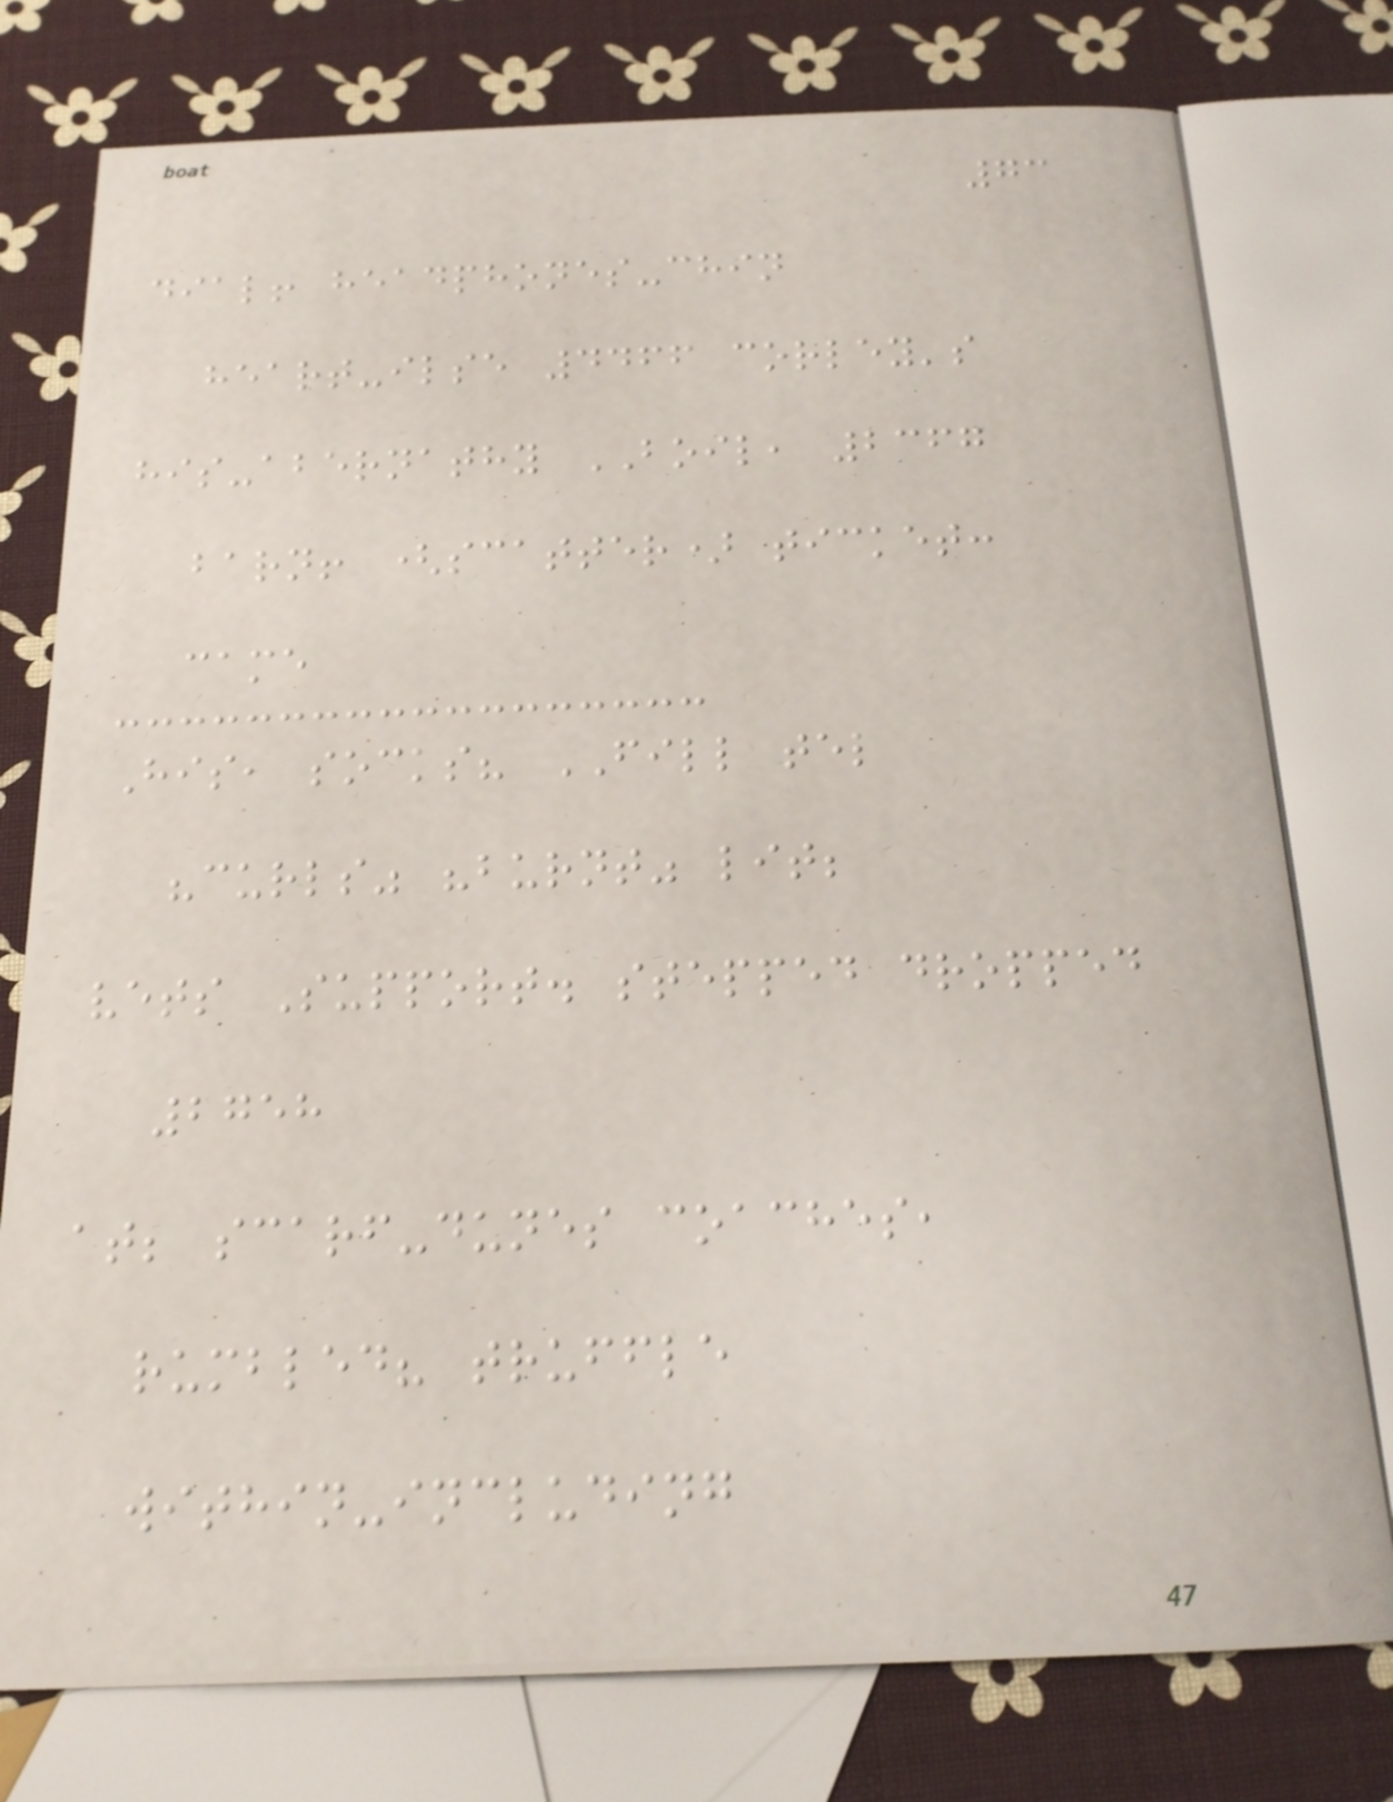73
dial! headphones-chin
heart-ilse 4466 corley's
his-abernathy BOIL, 2367
barn! (scatter) ticket:
came
His, socks? FILL tel
"curls" "burnt" lit;
vets Support. stepped dropped
2758
at; scarf-dunes coaches,
rumbled? truffle
within-including
